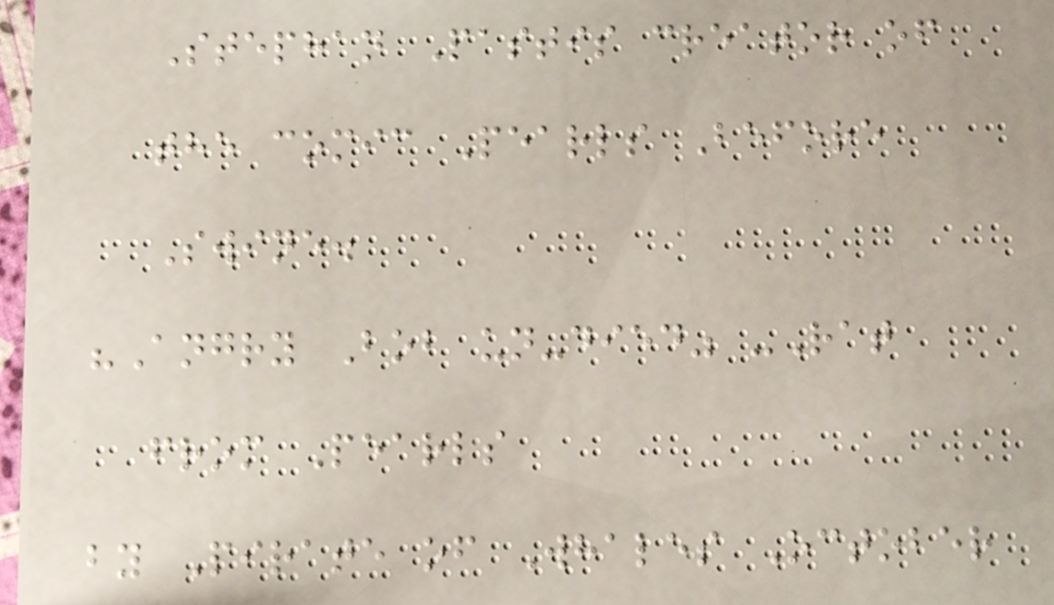Stephan Pastis creator of
the comic Pearls Before
Swine.
"Angry Bob un-died" -Rat
from Pearls
by Pirate of Whales October
